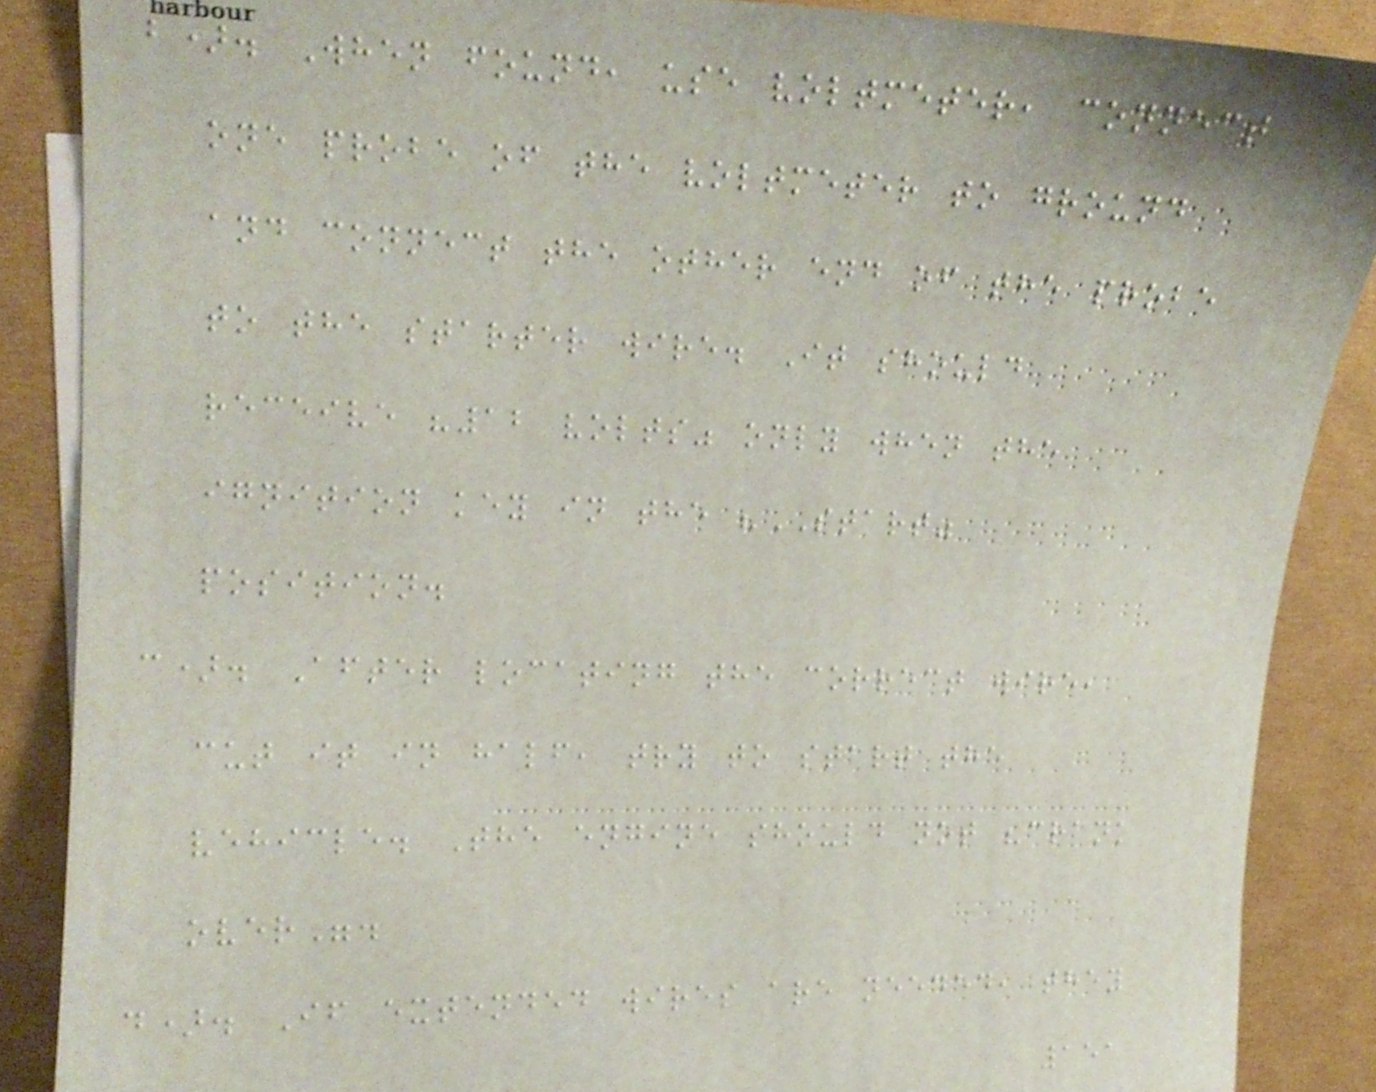b). When found, use voltmeter, connect
one probe of the voltmeter to ground
and connect the other end of the probe
to the starter wire. It should
receive "12 volts" only when the
ignition key in the "START"
position.
c). After locating the correct wire,
cut it in half, try to start the
vehicle. The engine should not "crank
over".
d). If extended wires are needed, they
151
